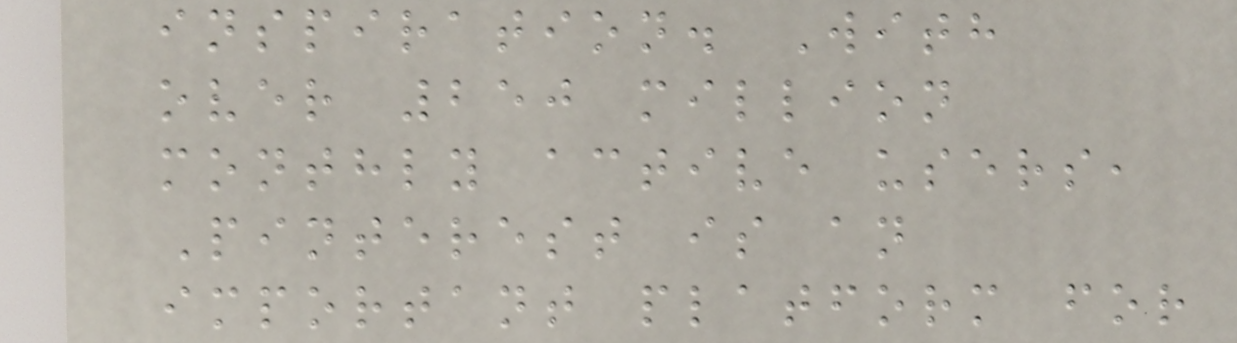inspiration. With
over 250 million
monthly active users,
Pinterest is an
important platform for
